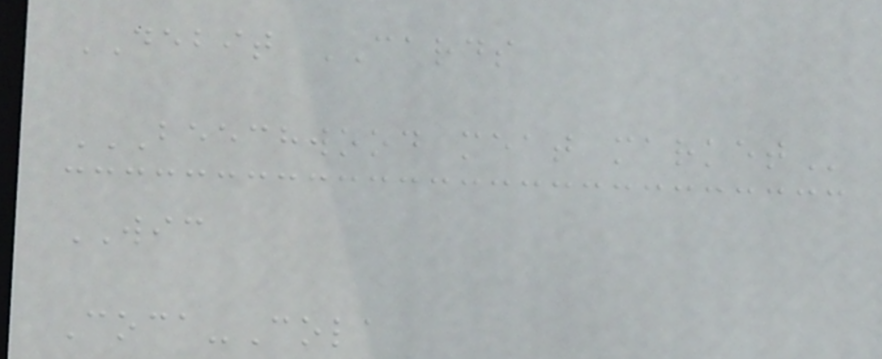DEBIT CARDS
BEECHWOOD MEAT MARKET
WIC
Coca-Cola
